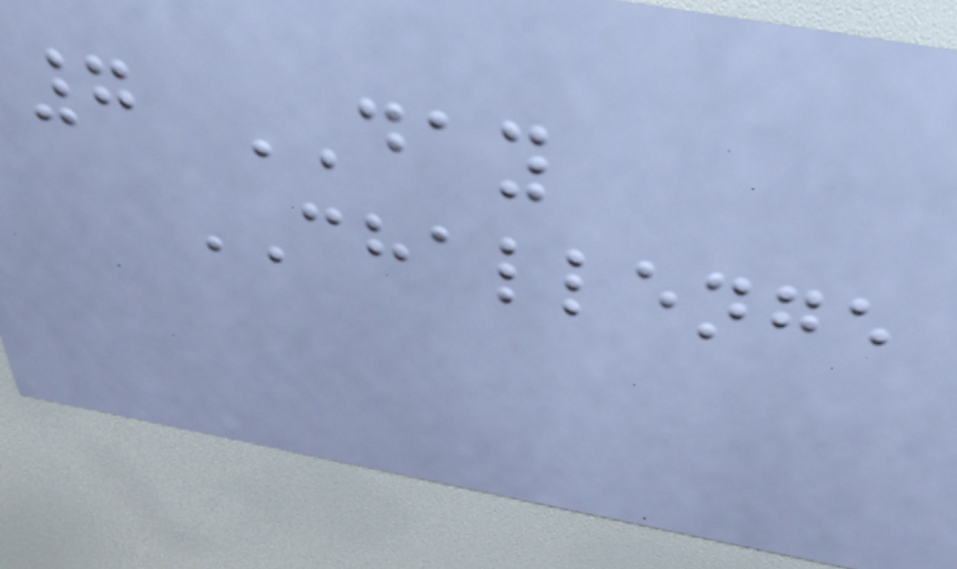7 DAY
CHALLENGE
